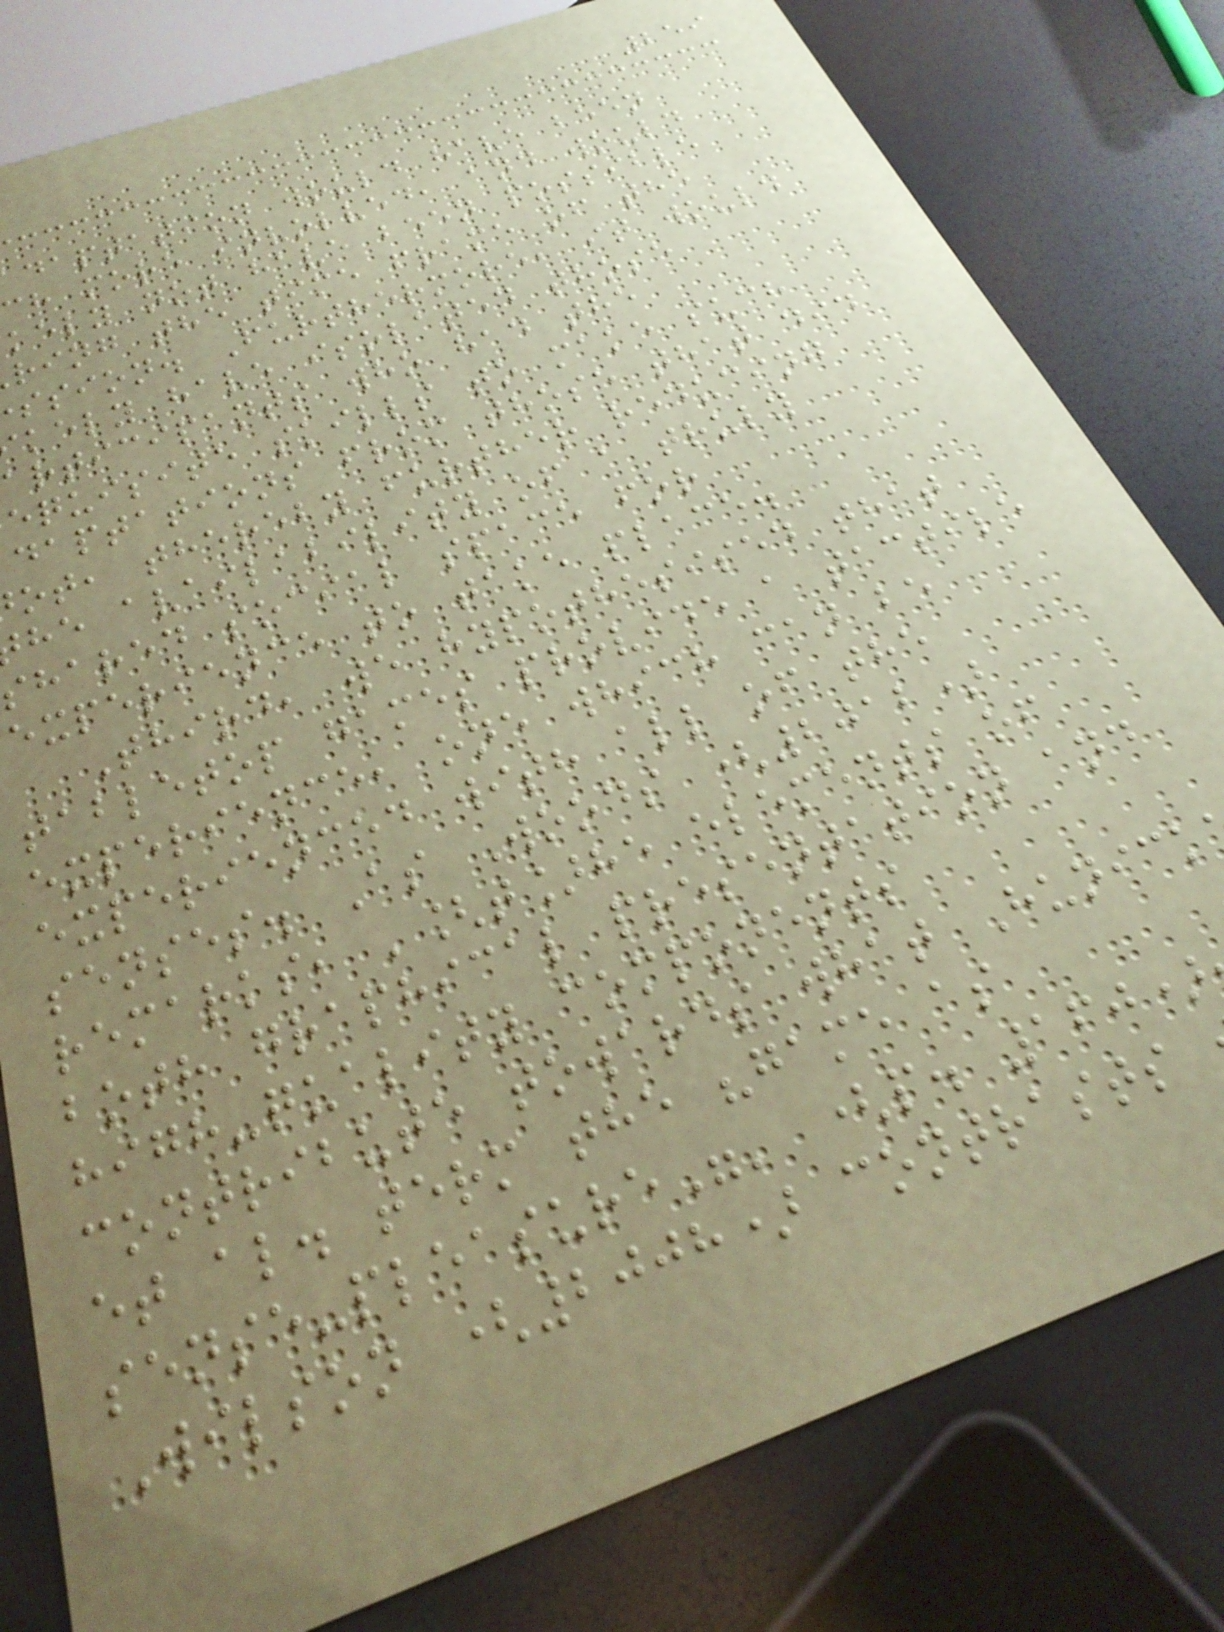259
daptation would have been
ch more involved, and would
kely not have been possible
ring the time frame of the
ssion. Furthermore, it would
kely have isolated those
articipants who had the
equisite skills to make such
daptations from those that did
ot, thereby further reducing
he availability of a truly
shared social space for
experience to take place.
Third, we hypothesised that
tabletop games provide a tactile
experience, one which can be
experienced with all of the
senses. As Woods (2012)
remarks, '[t]he elements of
both graphical presentation and
high-quality components
contribute towards what Hunick
et al. term the "game as
sense-pleasure"' (p. 160)
Wilson (2008) contrasts
